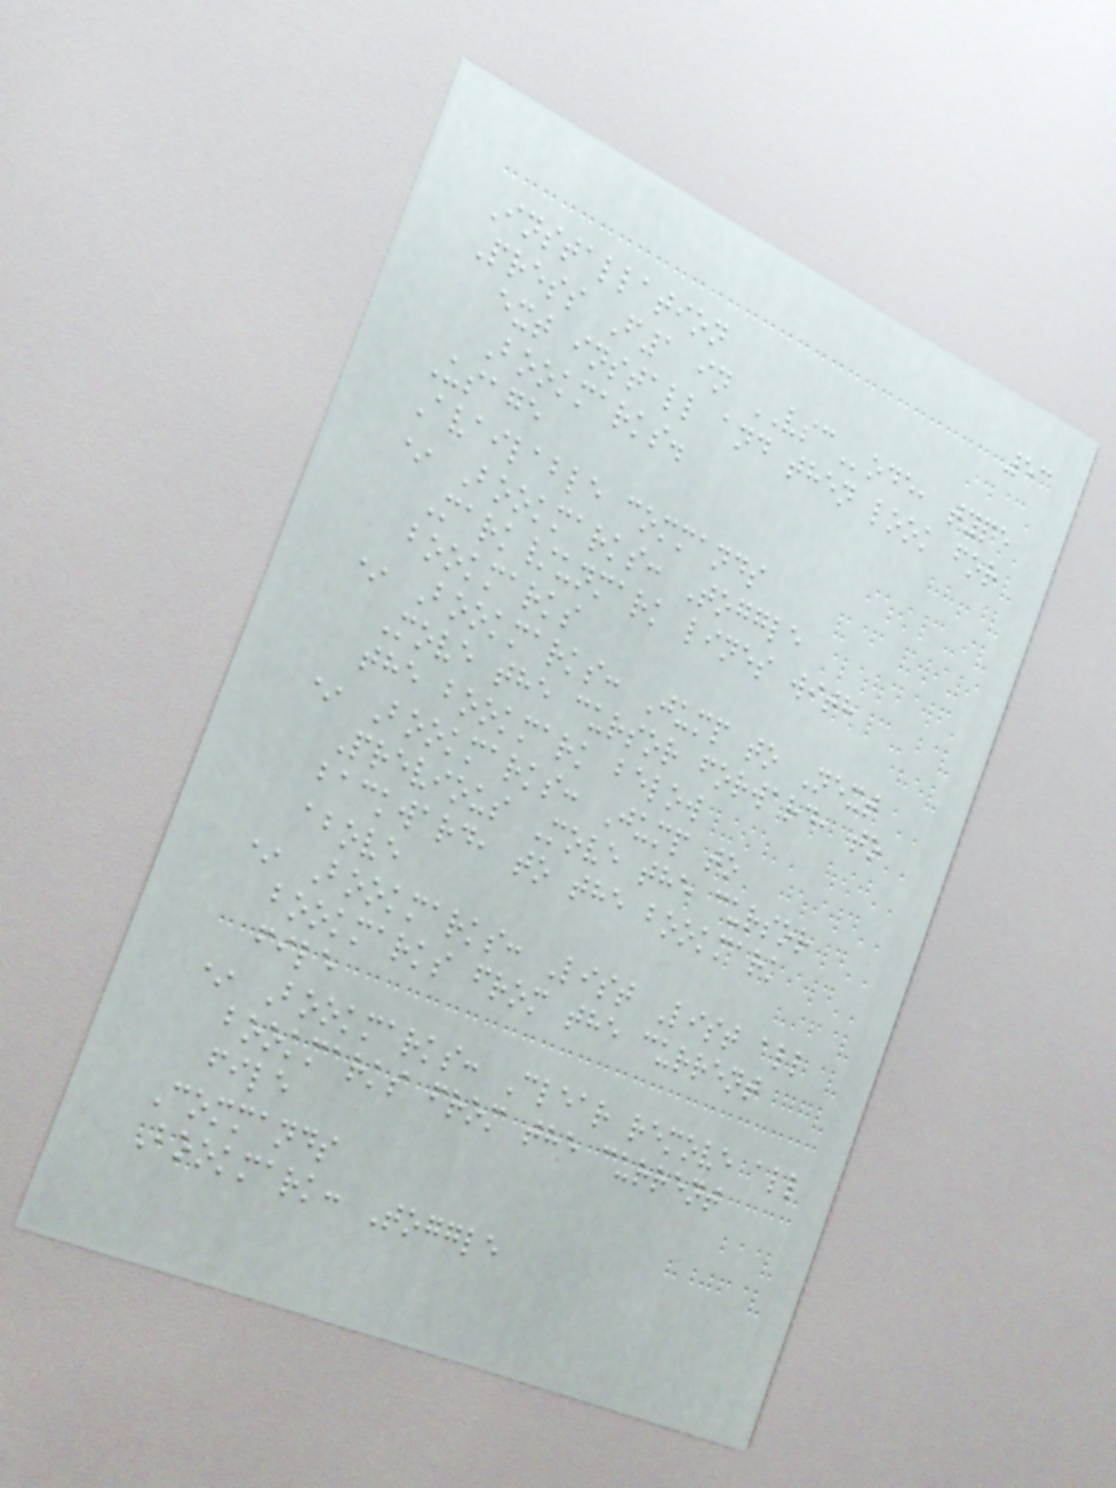53
Installation
Press F1 in VSCode, type
ext install and then look for
Bookmarks.
Usage
Available commands
* Bookmarks: Toggle
Mark/unmark lines with
bookmarks
* Bookmarks: Jump to Next
Move the cursor forward, to
the bookmark below
* Bookmarks: Jump to
Previous Move the cursor
backward, to the bookmark
above
* Bookmarks: List List all
bookmarks from the current
file
* Bookmarks: Clear remove all
bookmarks from the current
file
Commands
Bookmark: Toggle
